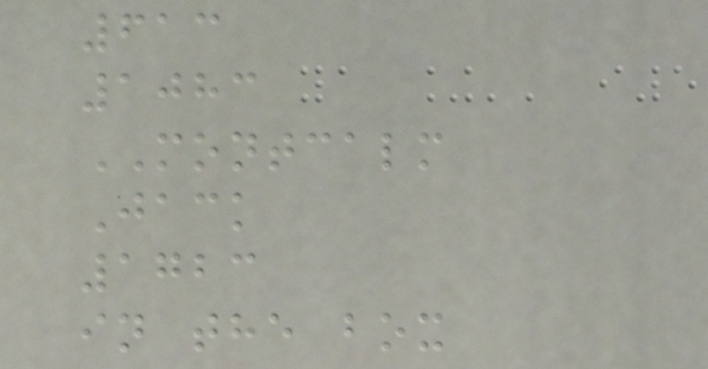613
1083
MONTCALM
Jack
1723
in the box
